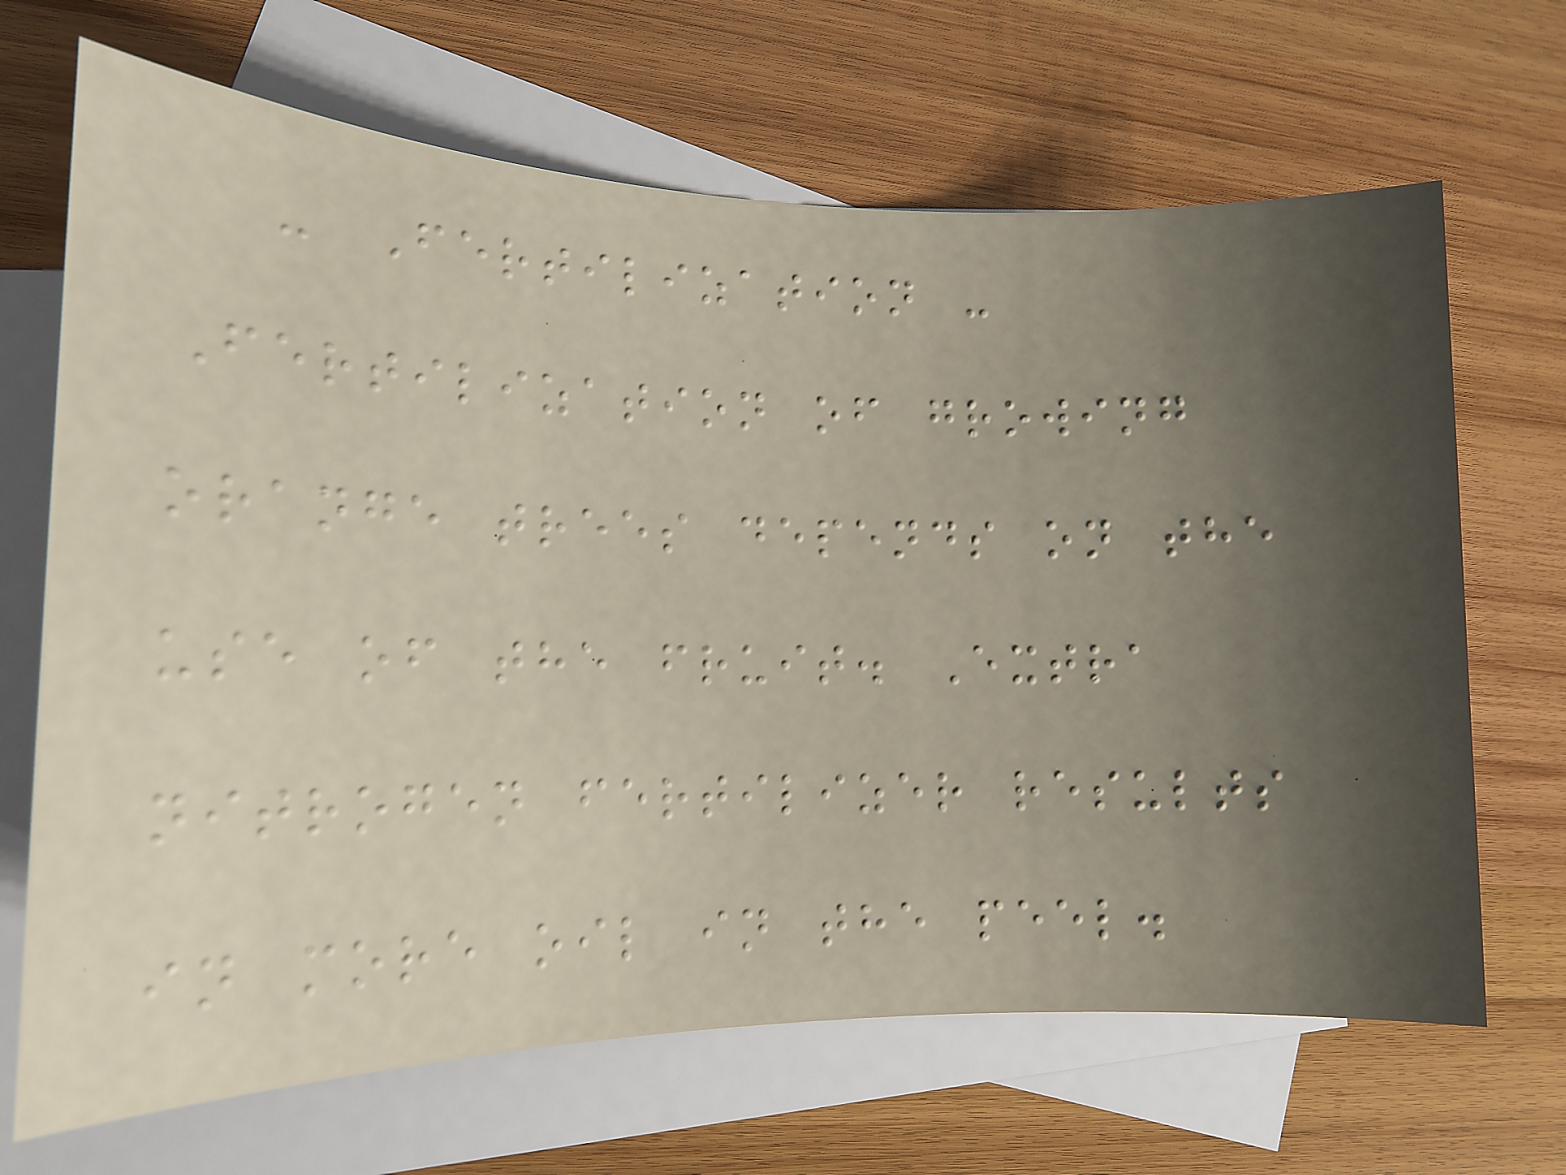- Fertilization -
Fertilization of growing
orange trees depends on the
use of the fruit. Extra
nitrogen fertilizer results
in more oil in the peel.
